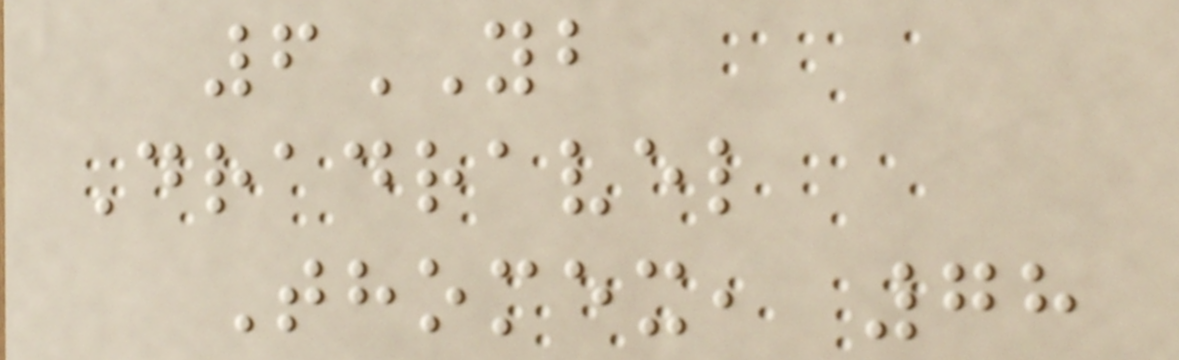6YB
Dradravel
Thomex, 78
